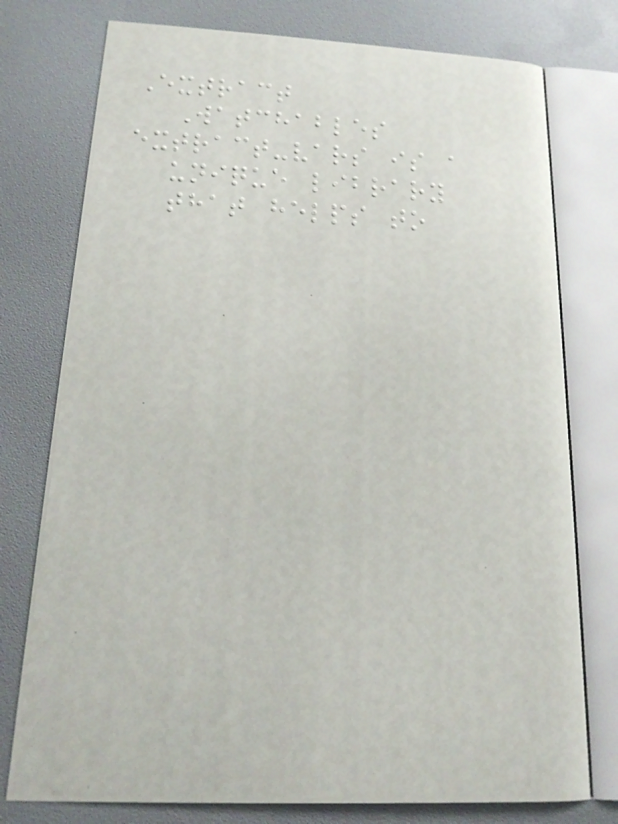Extract
Watchables
extract-vars is a
unique library
that helps to
